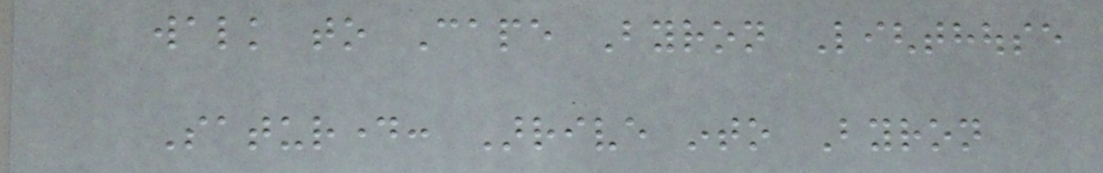walk to Cape Byron Lighthouse
Saturday: Arrive into Byron
